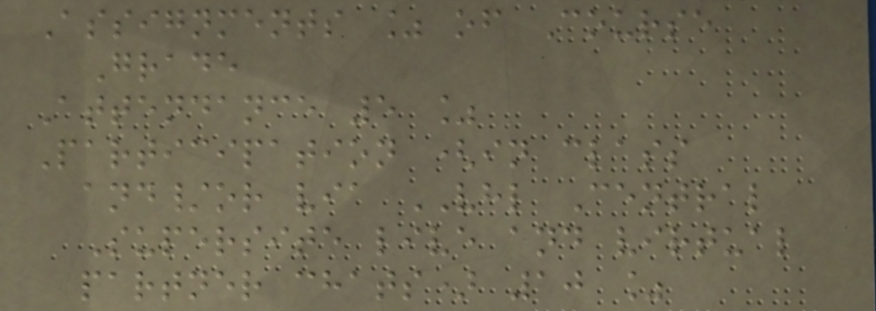Assignments % of Course
Grade
Attendance 5 %
Participation (in class
and/or via VHL Central
Supersite live and virtual
partner chats) 10 %
